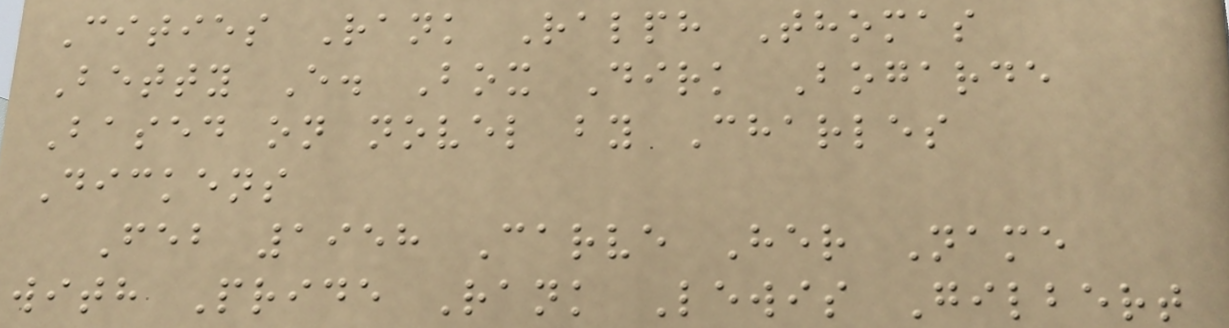Cities Rank Ralph Thomas
Betty E. Box Dirk Bogarde
Based on novel by Charles
Dickens
Feb 1958 Carve Her Name
with Pride Rank Lewis Gilbert
